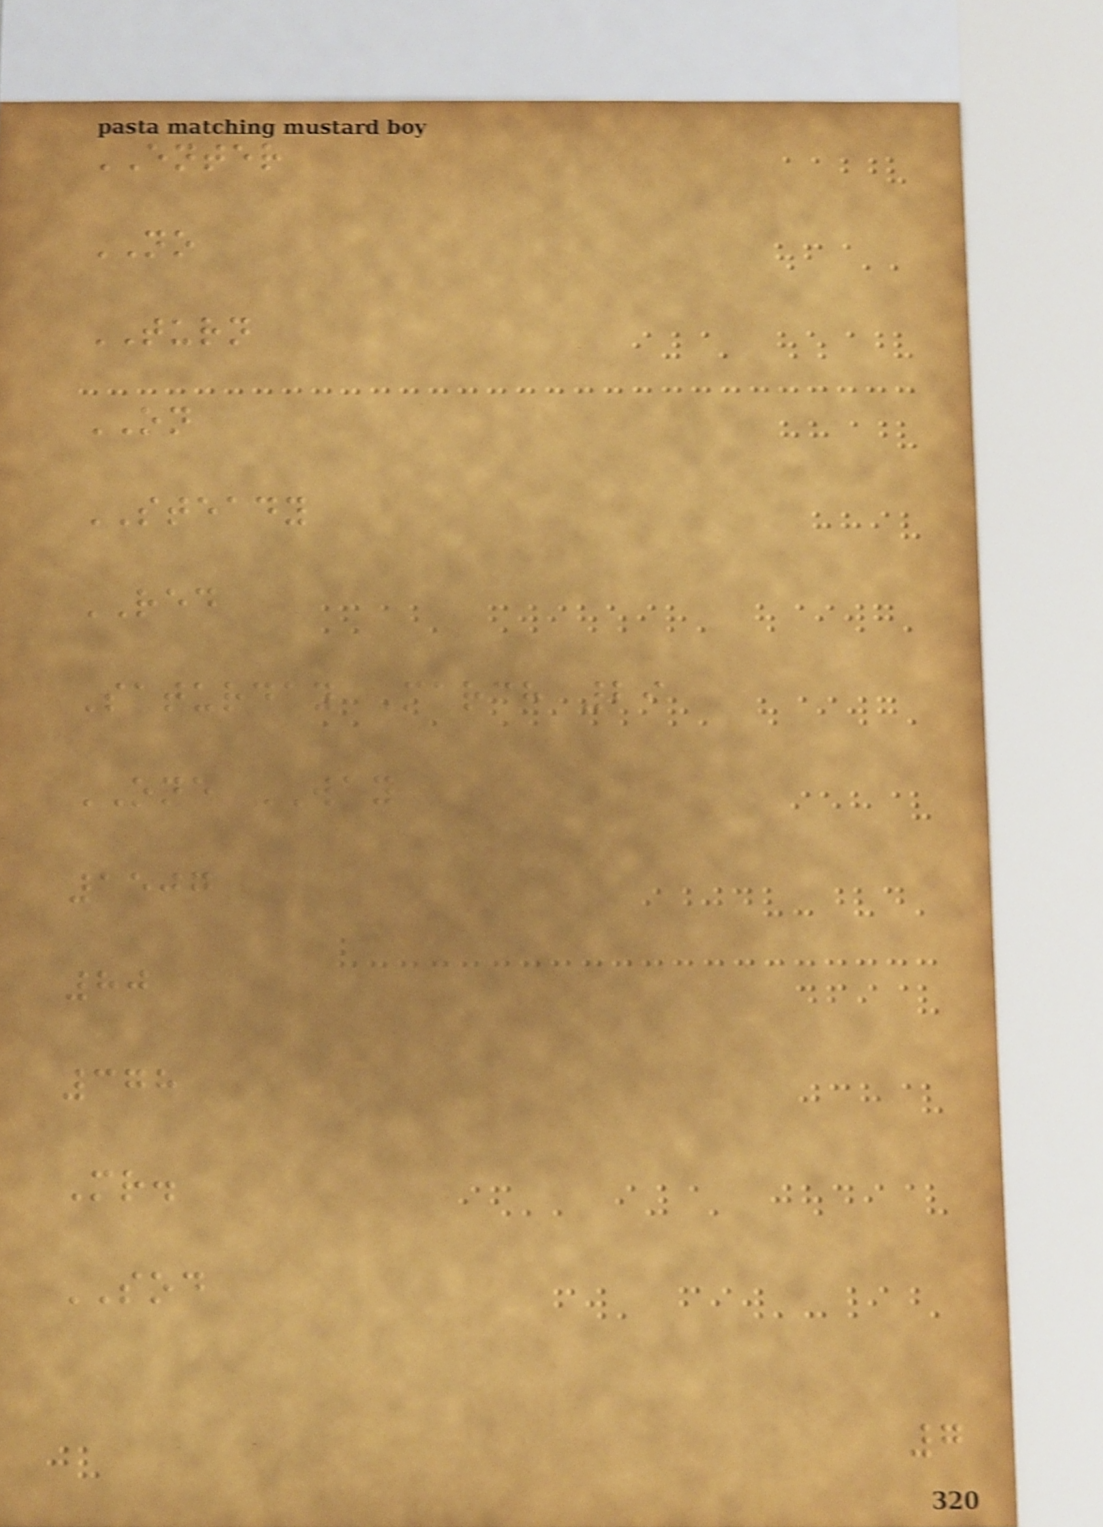ENTER
NO
TURN
ON
STEADY
RED
Saturday March 29
ONE WAY
1507
80
378
Mr.
SOD
7
